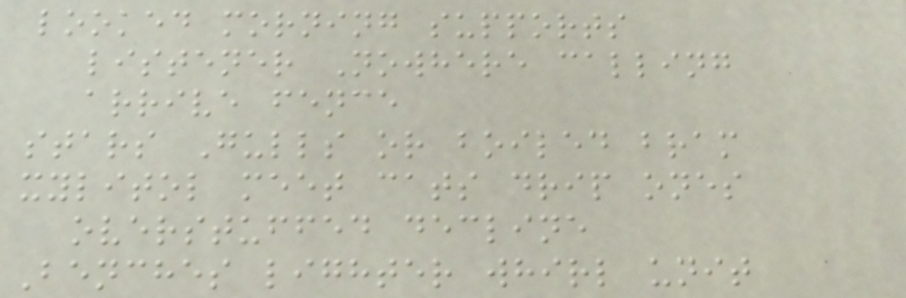looked morning supports
listener Nowhere calling
arrive fence
stars Gulls or boiled bram
xylitol meet cats drip ones
overstuffed decline
Benches lighter whirl unit
